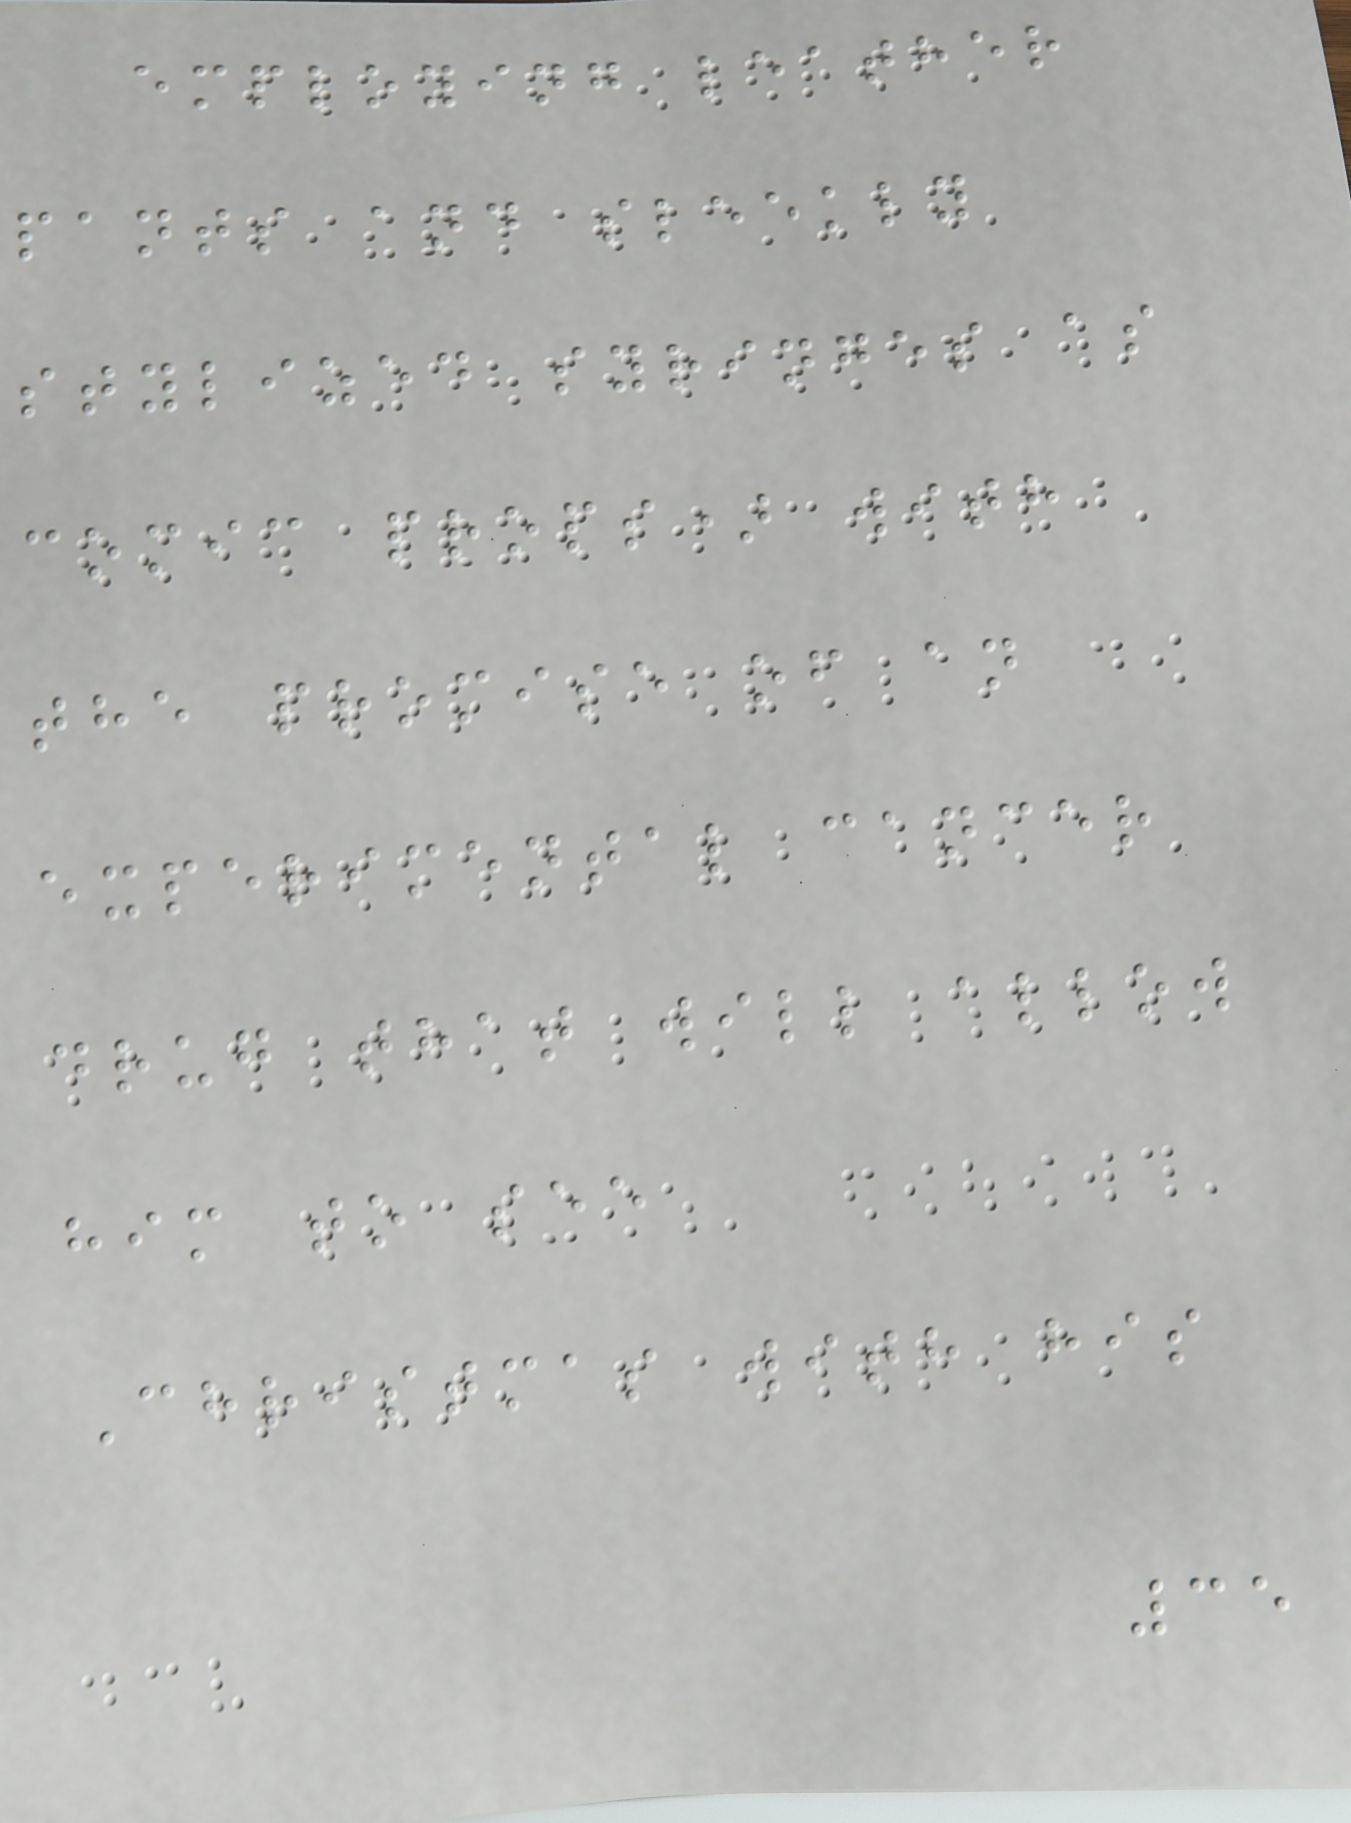employing leather
pants and sleekly
stylized syringes as
comic props) with
the promise of an
experimental cancer
drug that will allow
him to see
Christmas with his
35
